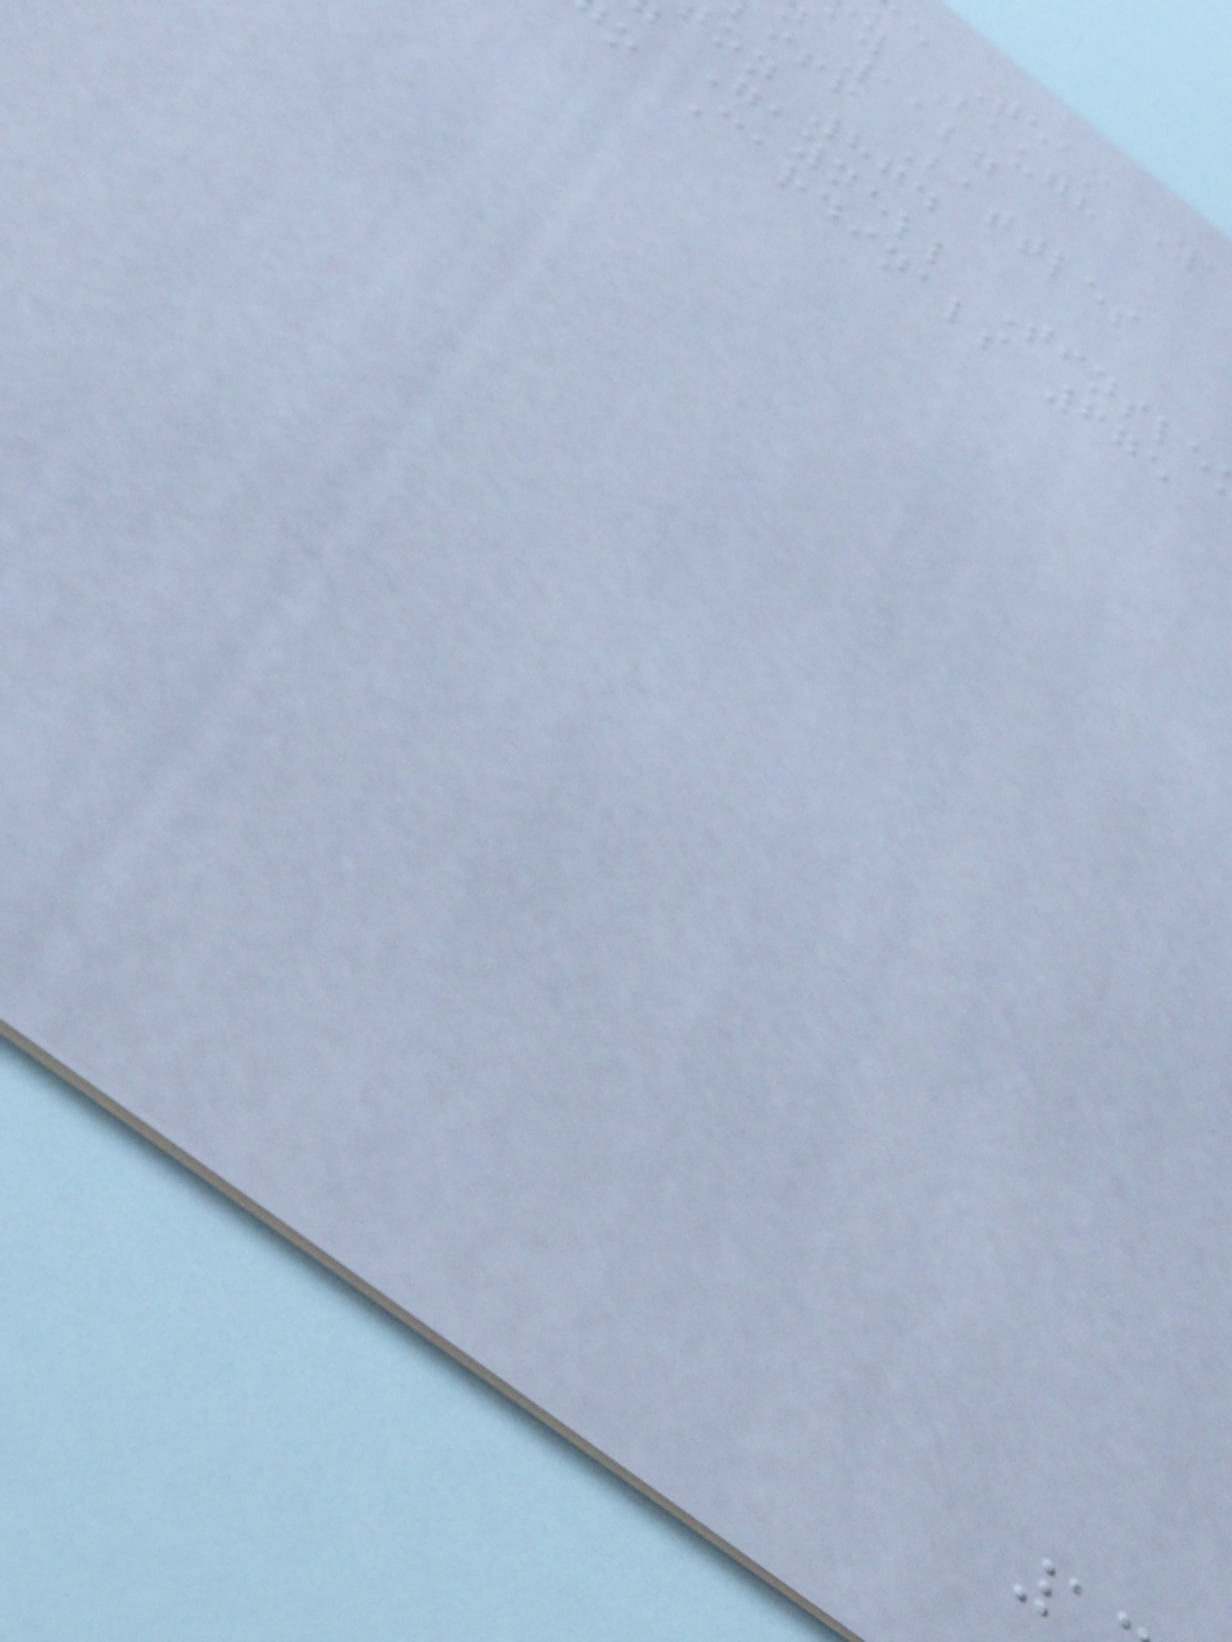e Team Ya
y Baugh
1127
iff Battles
on 874
Gaynell Tinsle
o Cardinals 675
